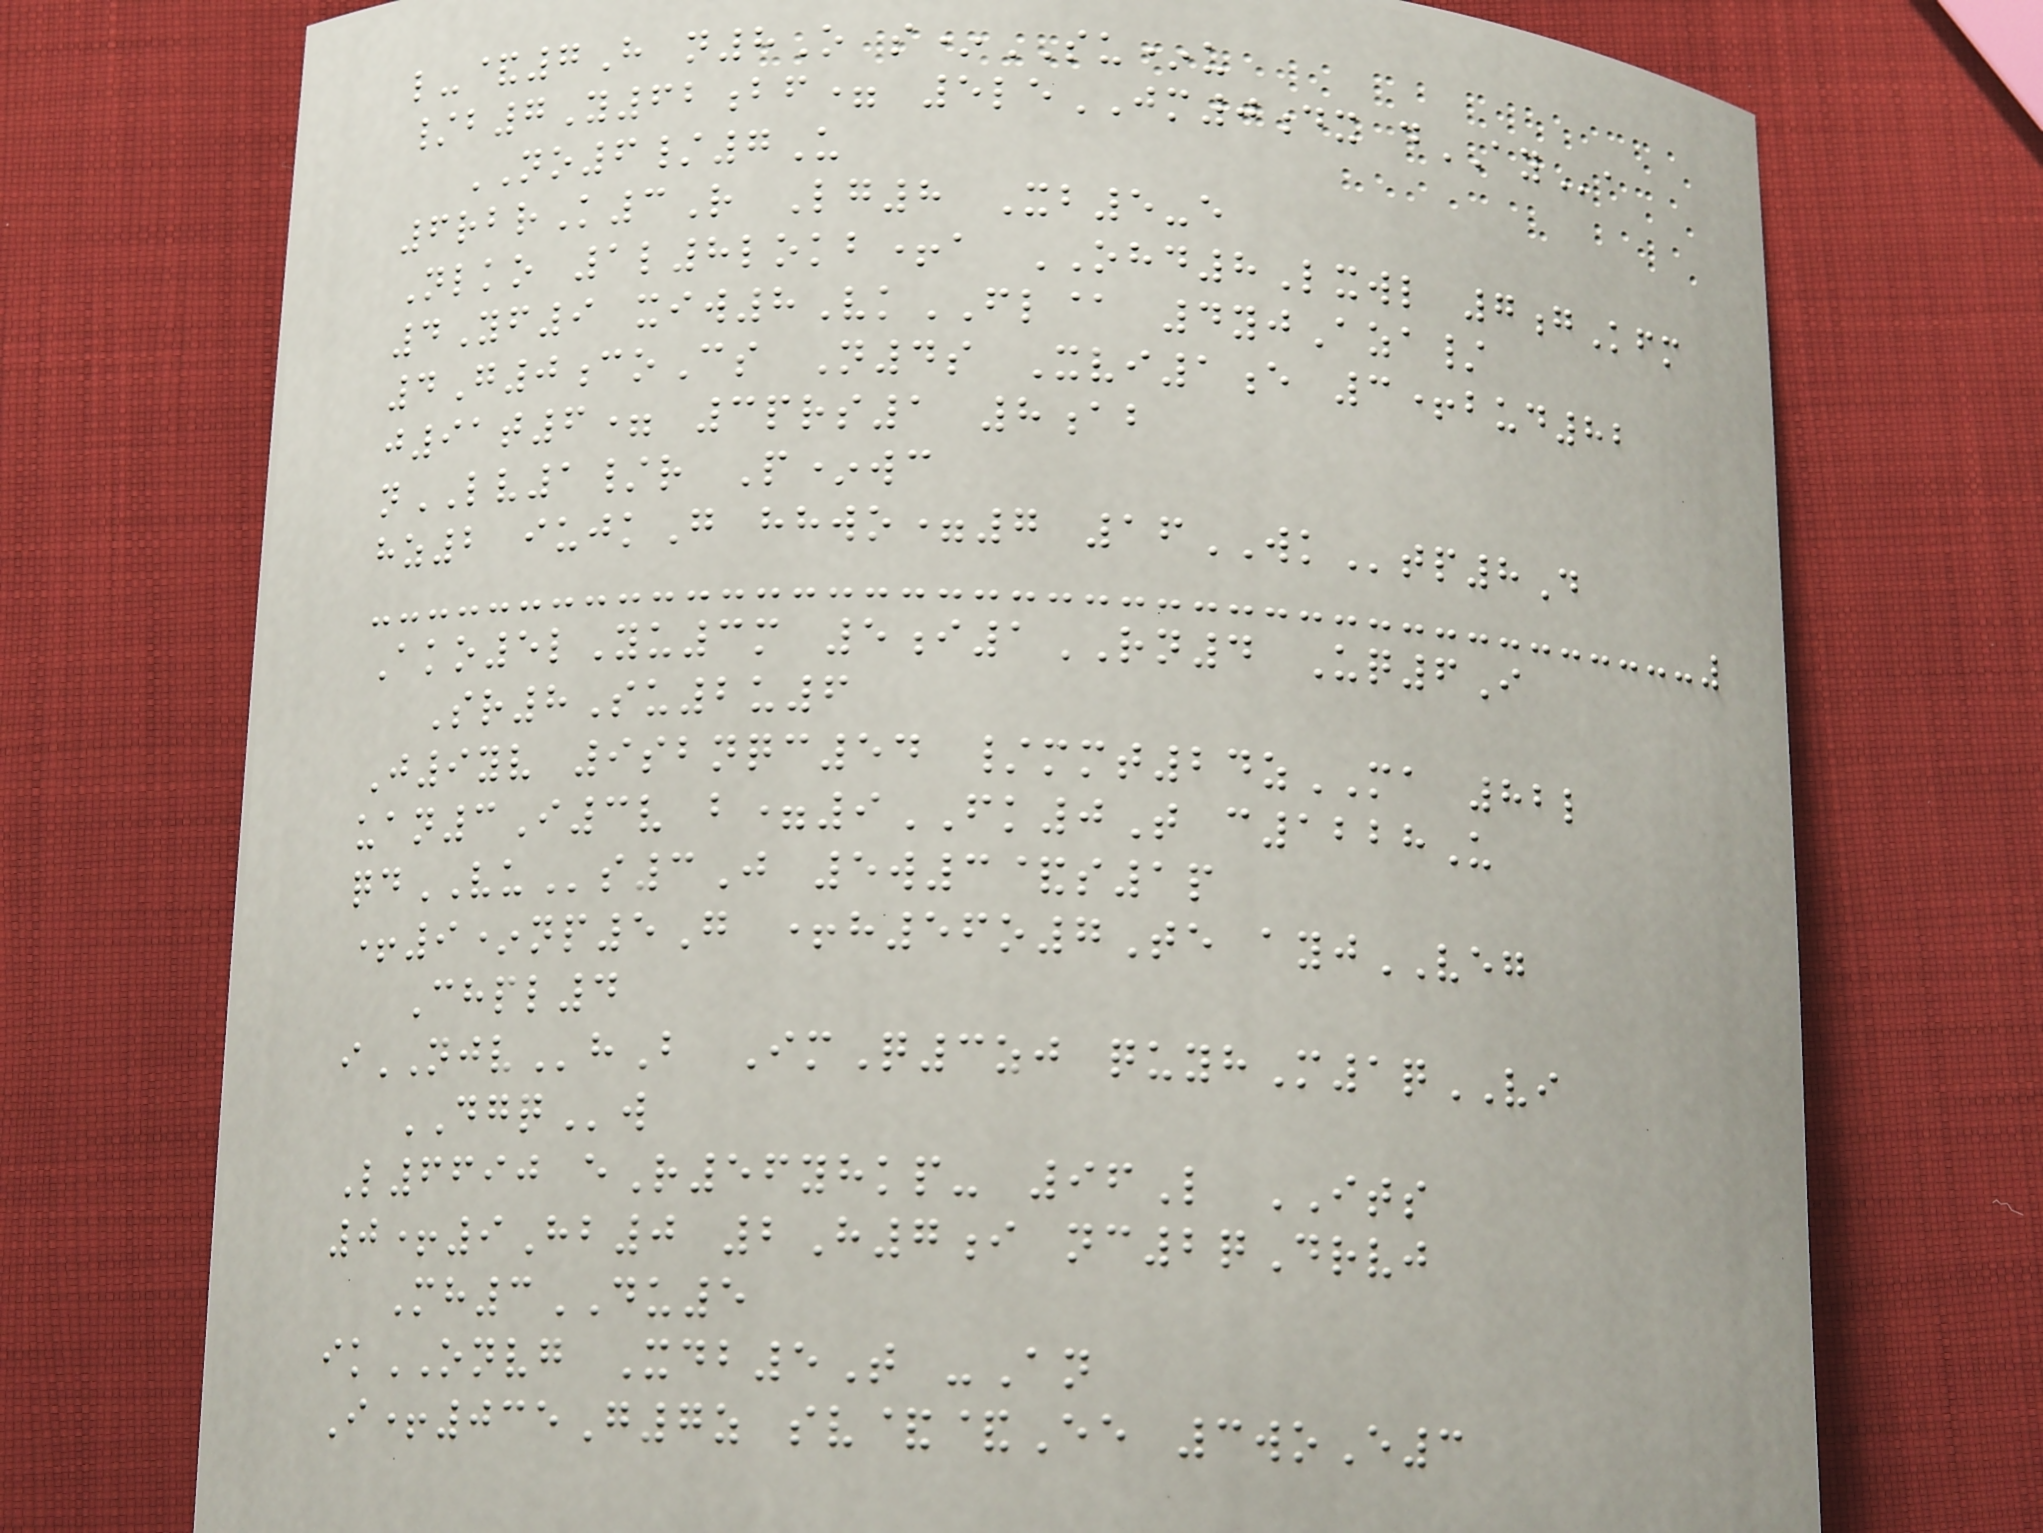l-&7H n8O s*SU*u
/b7Y62bf= 5leJM0dx dAYa
NO6/7U
6rbrK3R Lg8 Xb5-e
Nlko 1l8lokb+a OHD8Lxwl 7gKfm
4Yf9 xiw8VkFL@ 4yjAza/
4G0coCs N4s Xvi1e 3+bud82
j91t6= 3prs1 8ab
nLV1/r P*wc
hz2 iujkG hhwo=7 16WKtp8D
Ako5lYu3m 5i1RN4 Uq6I
Sr8Su2u6
J9yv 9sbnqc54 /mmt24zMA 82l
uan3I3v b=9FK0T c1228U
qdVUs3J 5w3&s1p
+9*np5G +h56o7Te ayjVEG
Chpl4
iNJVhB ImQ3zj quyhM1qVI
DGQw
L6690 eR56yhkp- 96L ITS
0+9Hb0 2H7i nc2qDrvj
Mh3DU5
ikONVG Xdb5T -An
I+035G7z sv&&Ee 3woE3
